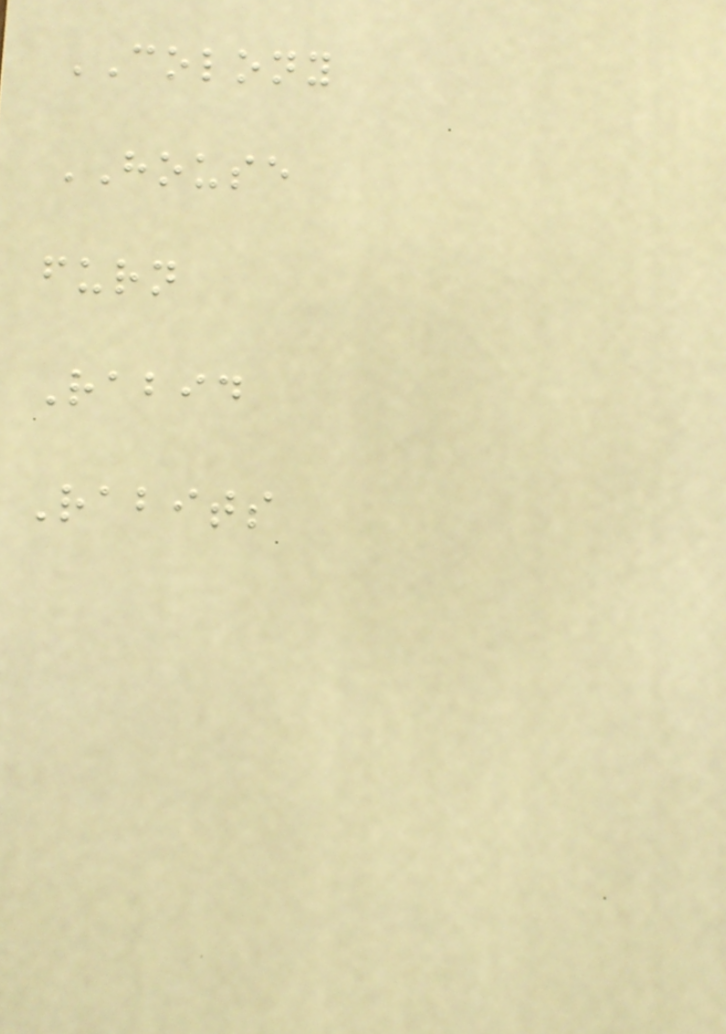COLONY
HOUSE
furn
Rabid
Rabits
